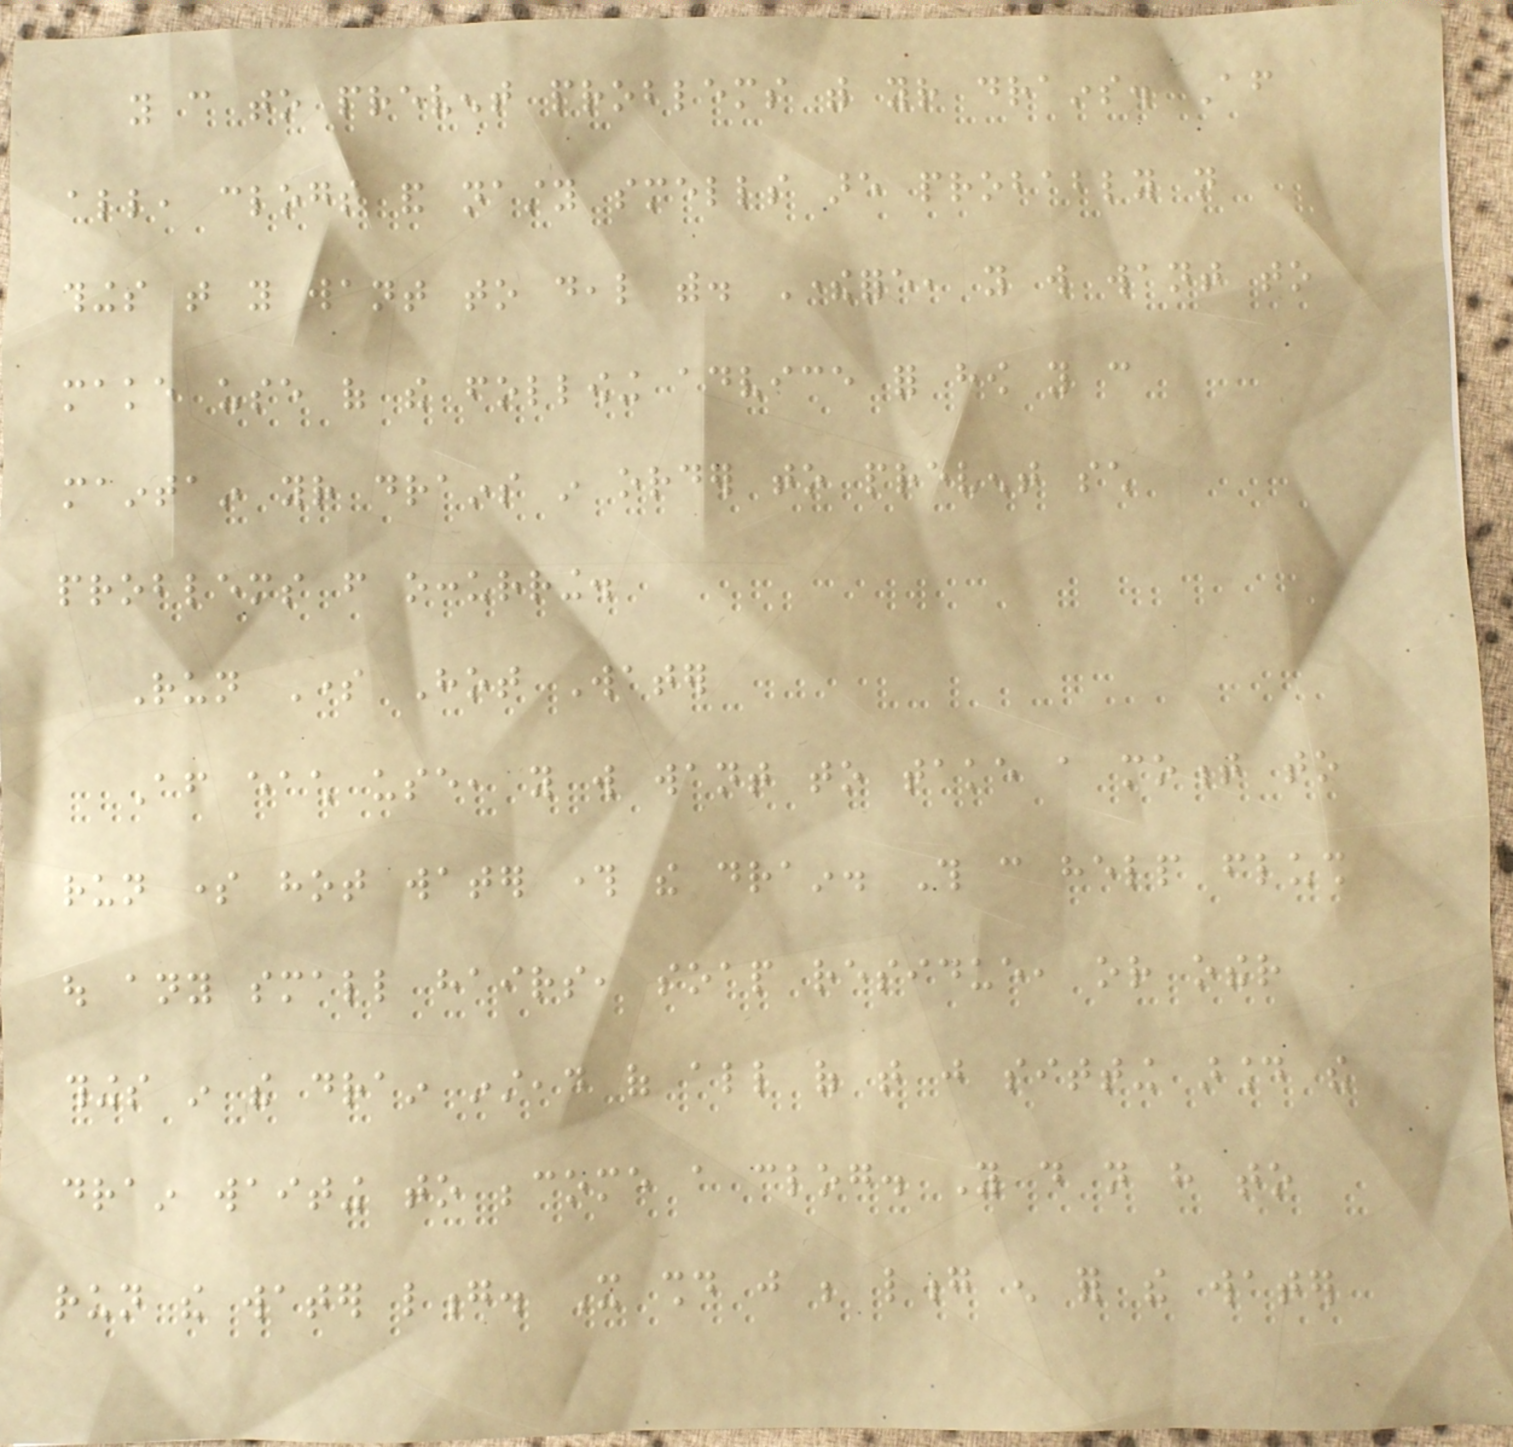you can to prevent problems with your drains. After
all, clogs and nasty smells are probably not
things that you want to deal with. Therefore, you will want to
make use of the following advice for how you can
maintain your drains in order to prevent such
problems from occurring.
Run Some Hot Water
After each use, you will want to take a moment to
run some hot water through the drain. This can help flush
out any small hairs, soap residue, or other
things in the drain instead of all of that just sitting around the
drain waiting to become a clog. You do not have to
run the water long. It should just be long enough for the water
